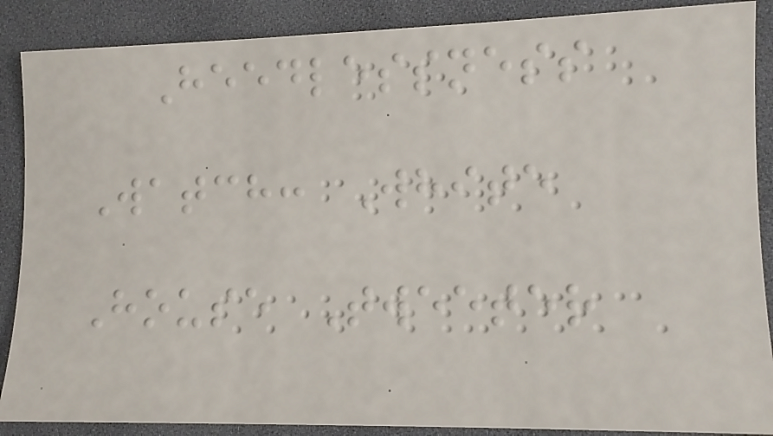Heedlessness
Watch: White
House Tweeter
